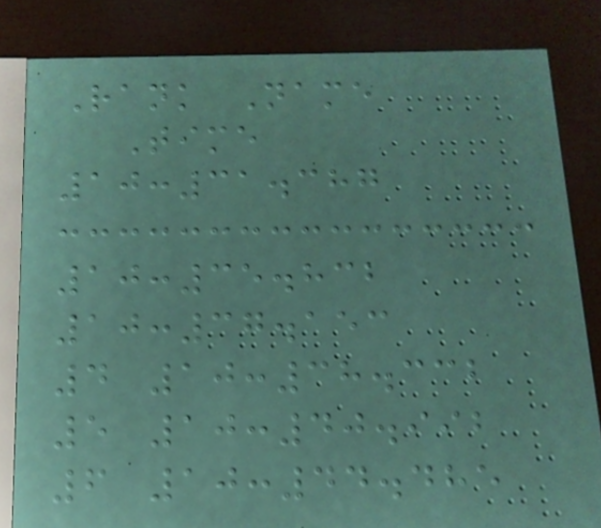Rank Name
Time
10:31.387
10:35.832
10:37.153
4 10:38.332
5 10:40.992
6 10:44.485
